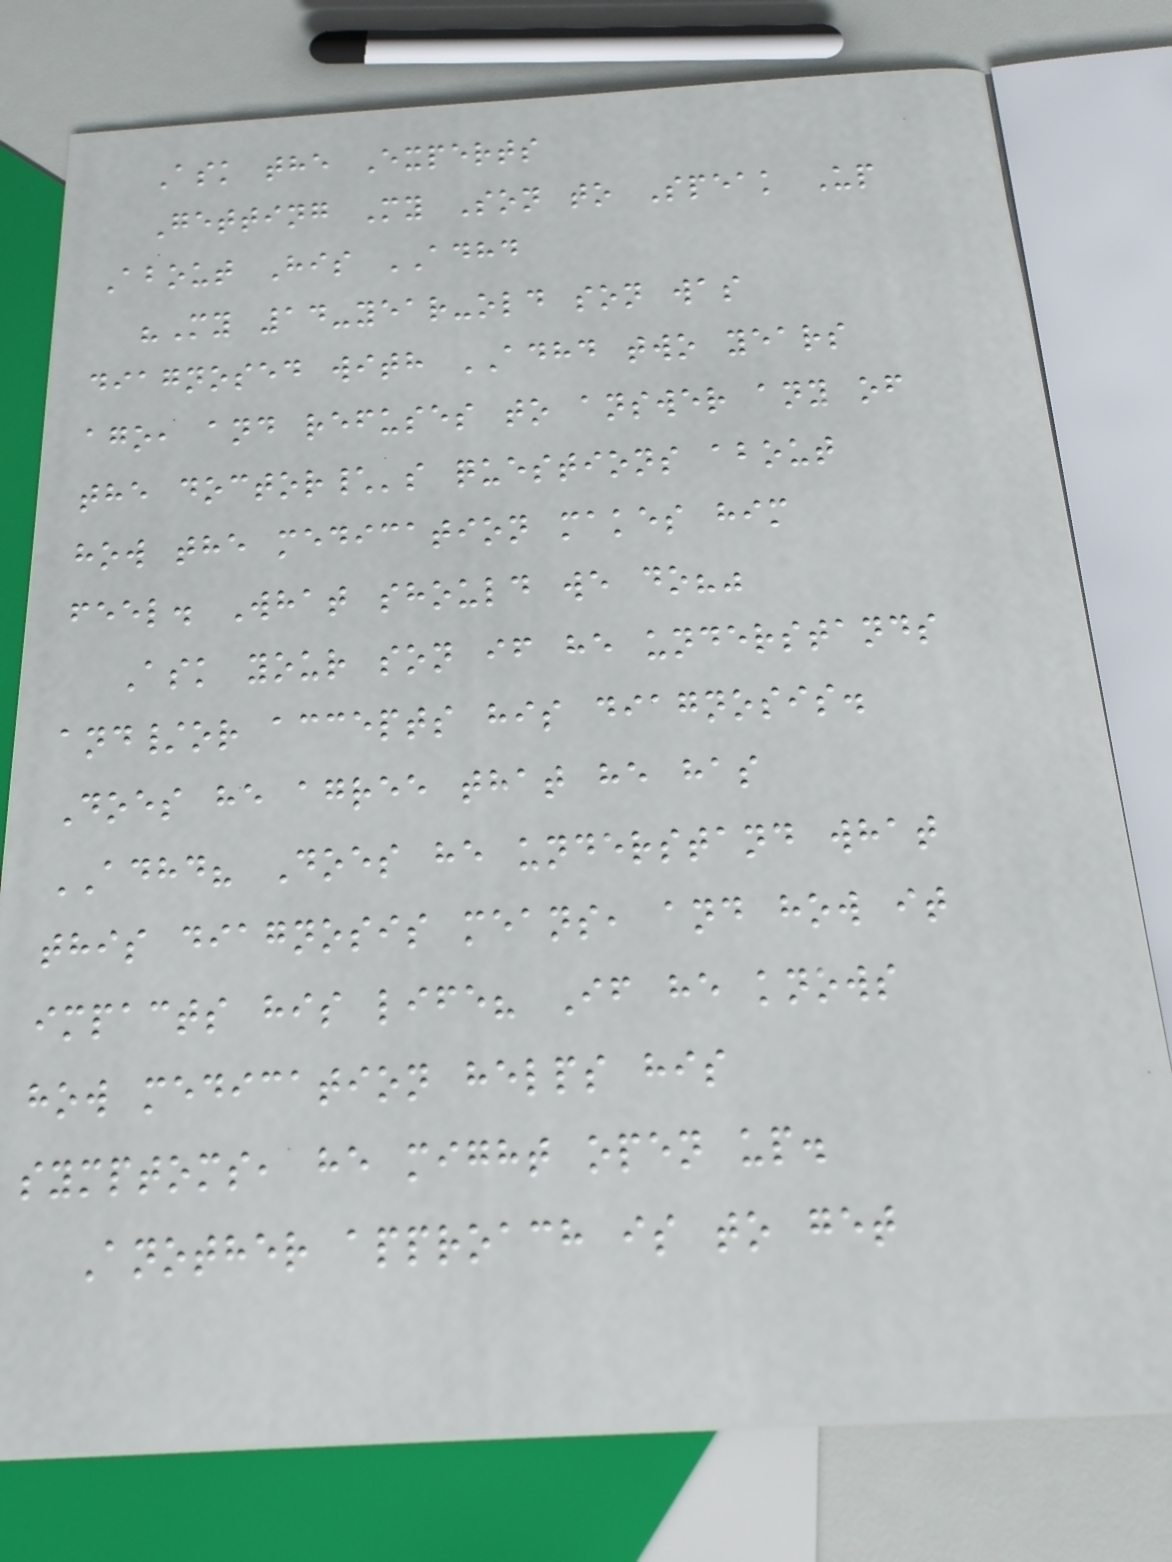Ask the Experts
Getting My Son to Speak Up
About His ADHD
"My 14-year-old son was
diagnosed with ADHD two years
ago, and refuses to answer any of
the doctor\'s questions about
how the medication makes him
feel. What should we do?"
Ask your son if he understands
and/or accepts his diagnosis.
Does he agree that he has
ADHD? Does he understand what
this diagnosis means, and how it
impacts his life? If he knows
how medication helps his
symptoms, he might open up.
Another approach is to get
